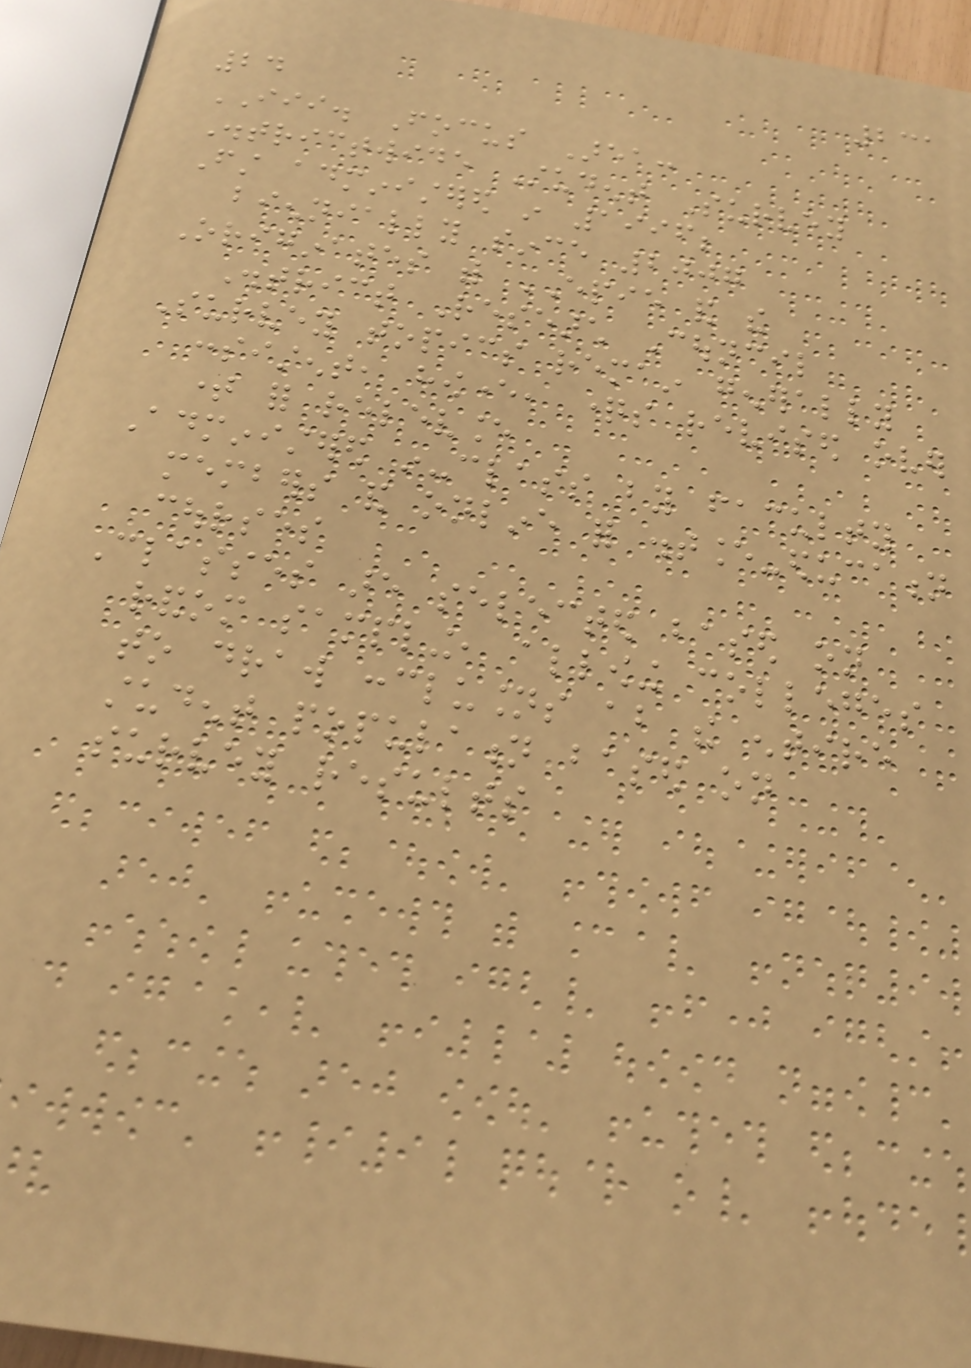231
24
III. Focus Area:
Districtwide Student Survey
First administered in 1996;
biennially since 2007
Originates with EPIE and the
District Research Council
Survey topics remain generally
consistent, however, questions revised over
time for relevance
Administered in-class by faculty
members and online for distance-education
courses
Classes are selected based on
random sampling, allowing colleges
to draw conclusions about the entire
student population based on
survey results
